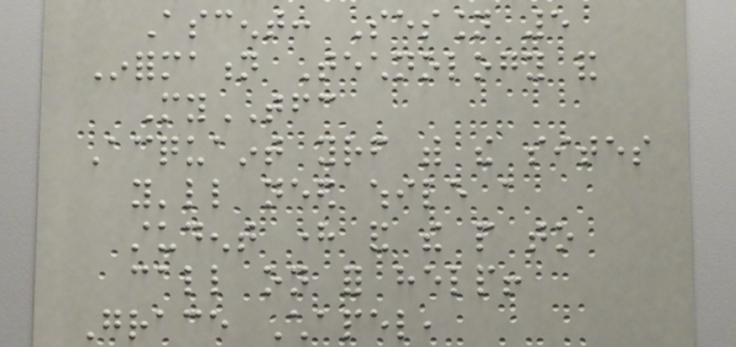Ascent: Session 5
Information Technology and
MyTFC
Acquaint yourself with the sites
you'll need while a
student here and the people to
call on for help!
Grace Chapel,
